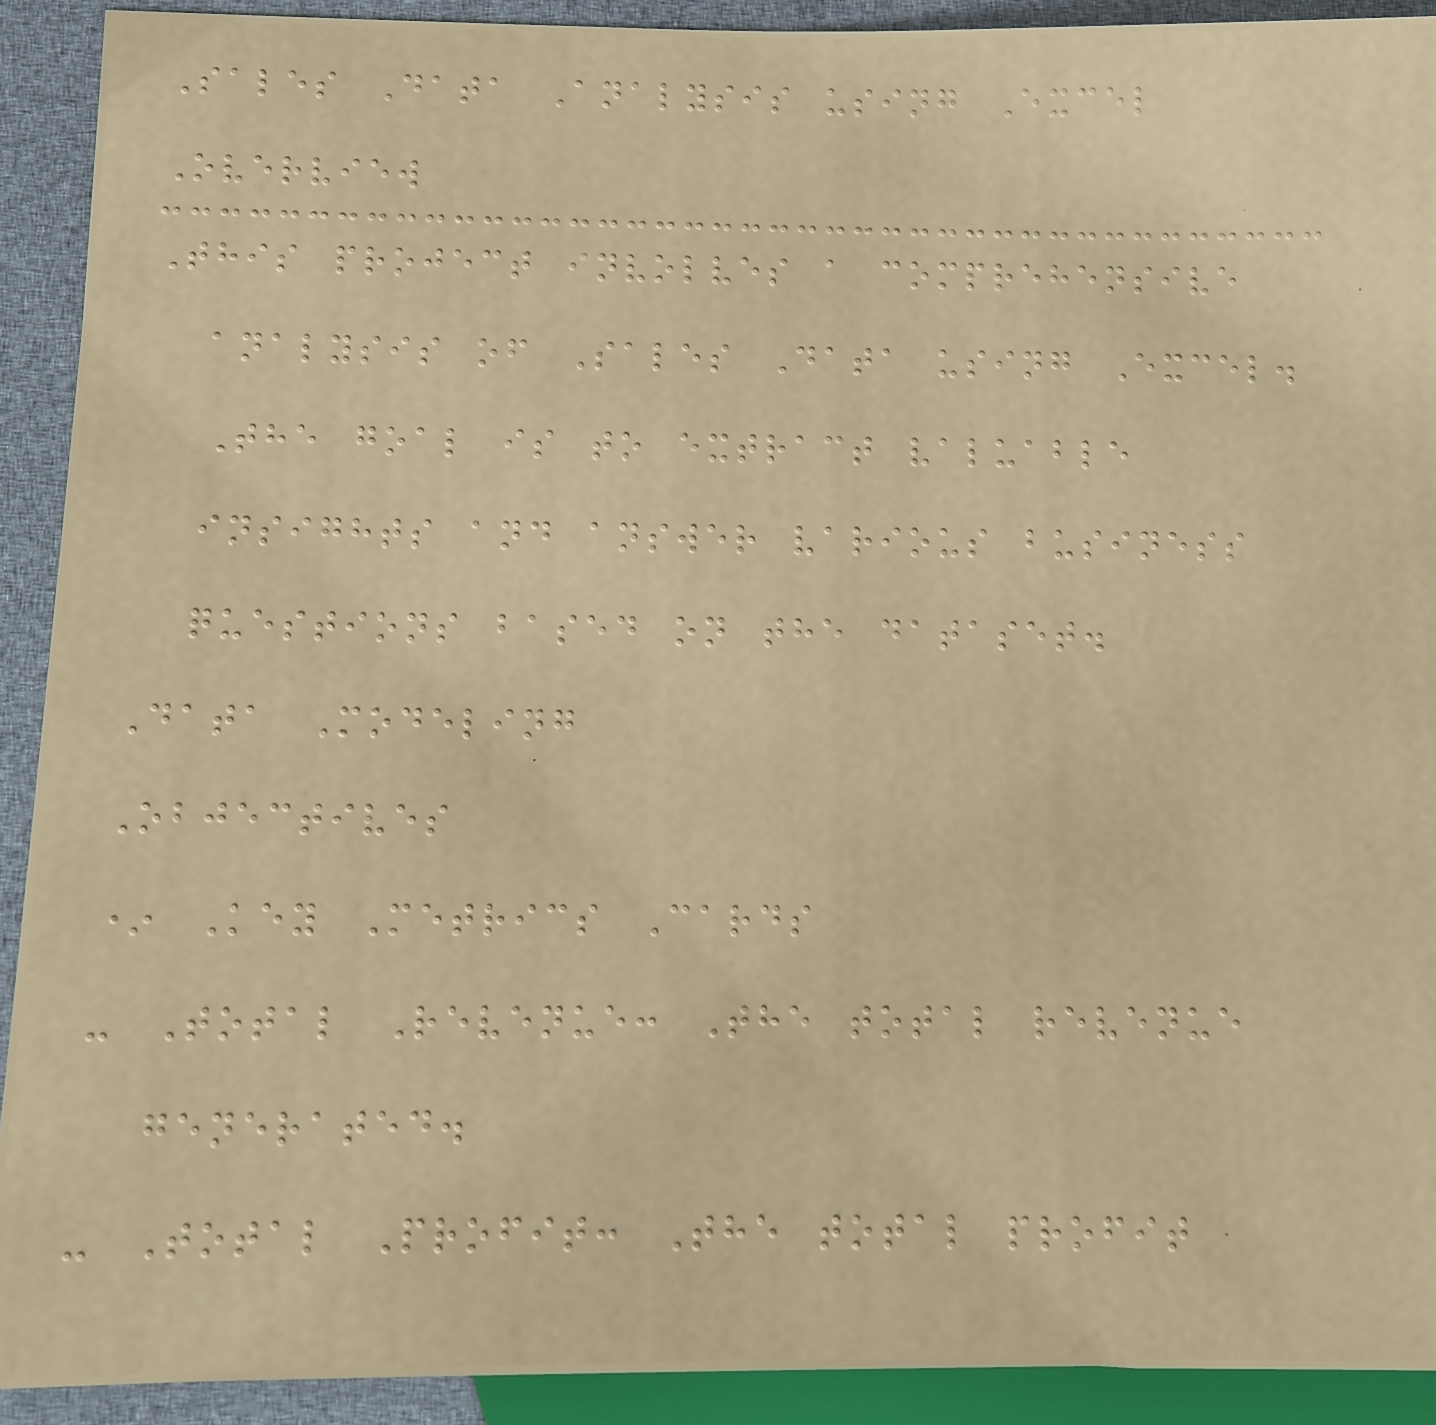Sales Data Analysis using Excel
Overview
This project involves a comprehensive
analysis of Sales Data using Excel.
The goal is to extract valuable
insights and answer various business
questions based on the dataset.
Data Modeling
Objectives
* Key Metrics Cards
- Total Revenue: The total revenue
generated.
- Total Profit: The total profit
